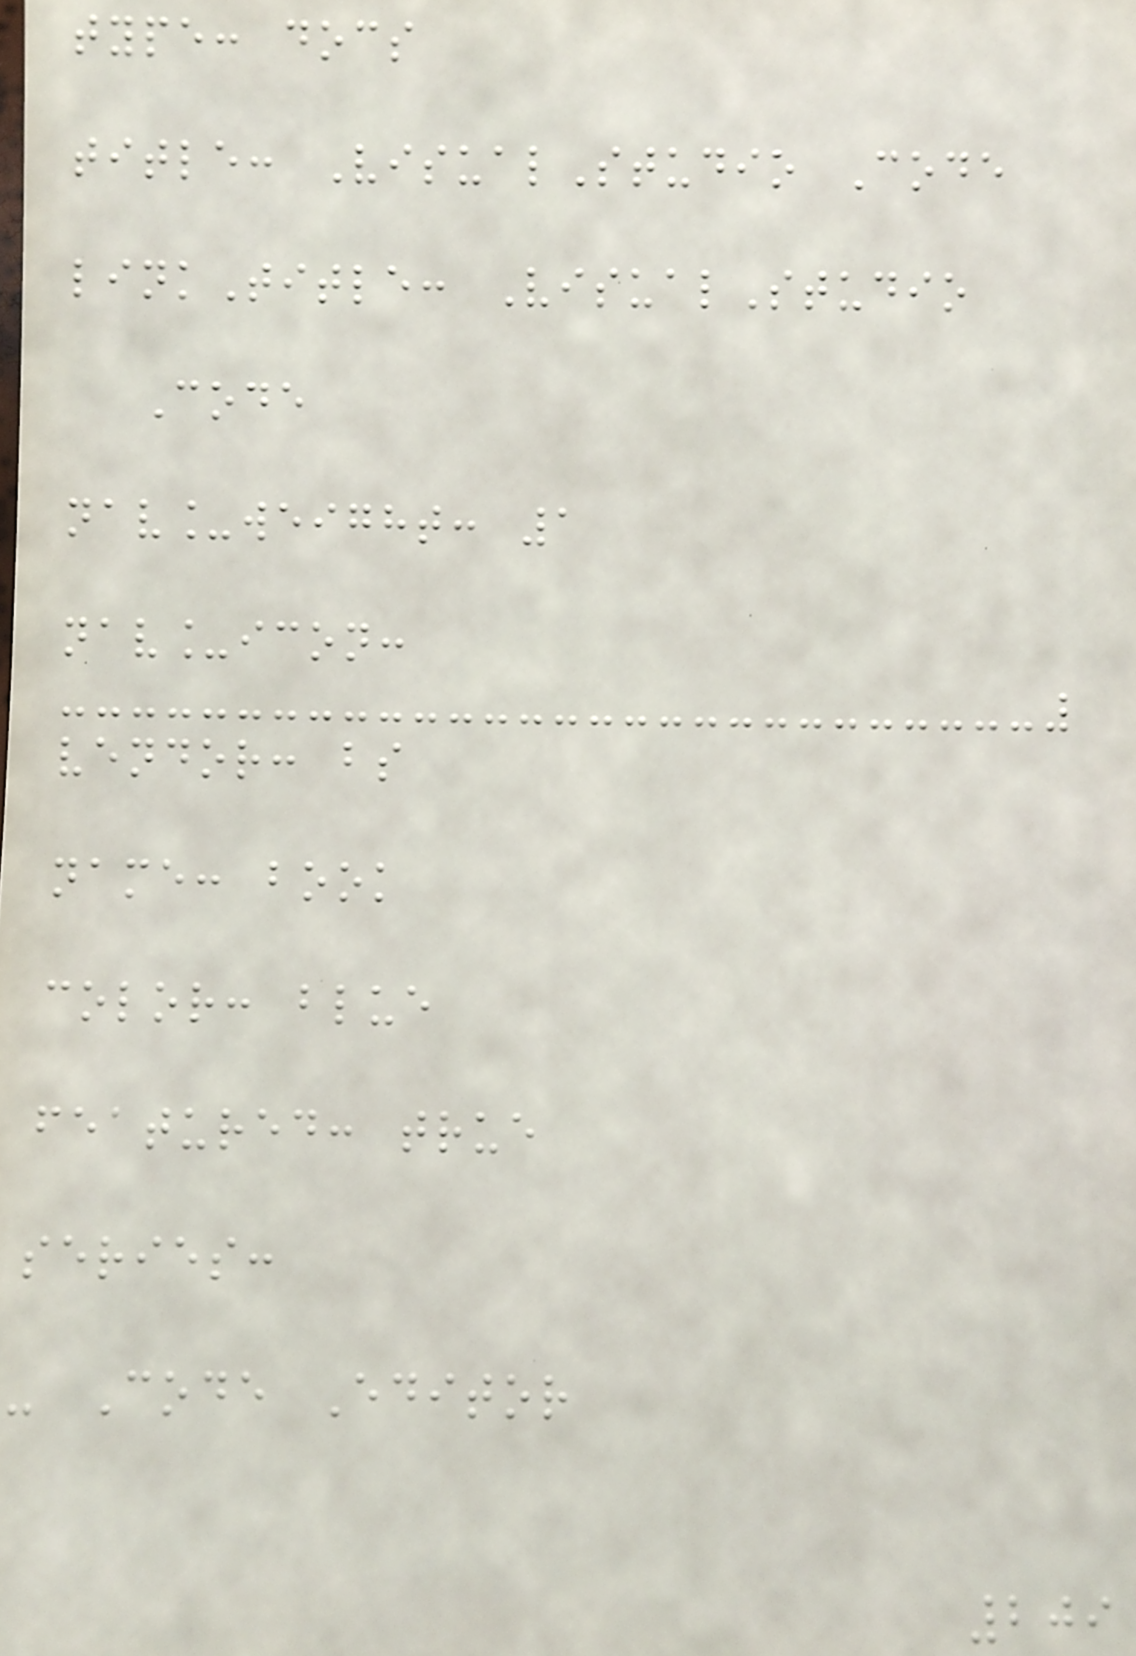type: docs
title: VisualStudio Code
linkTitle: VisualStudio
Code
nav_weight: 1
nav_icon:
vendor: bs
name: book
color: blue
featured: true
series:
- Code Editor
209
